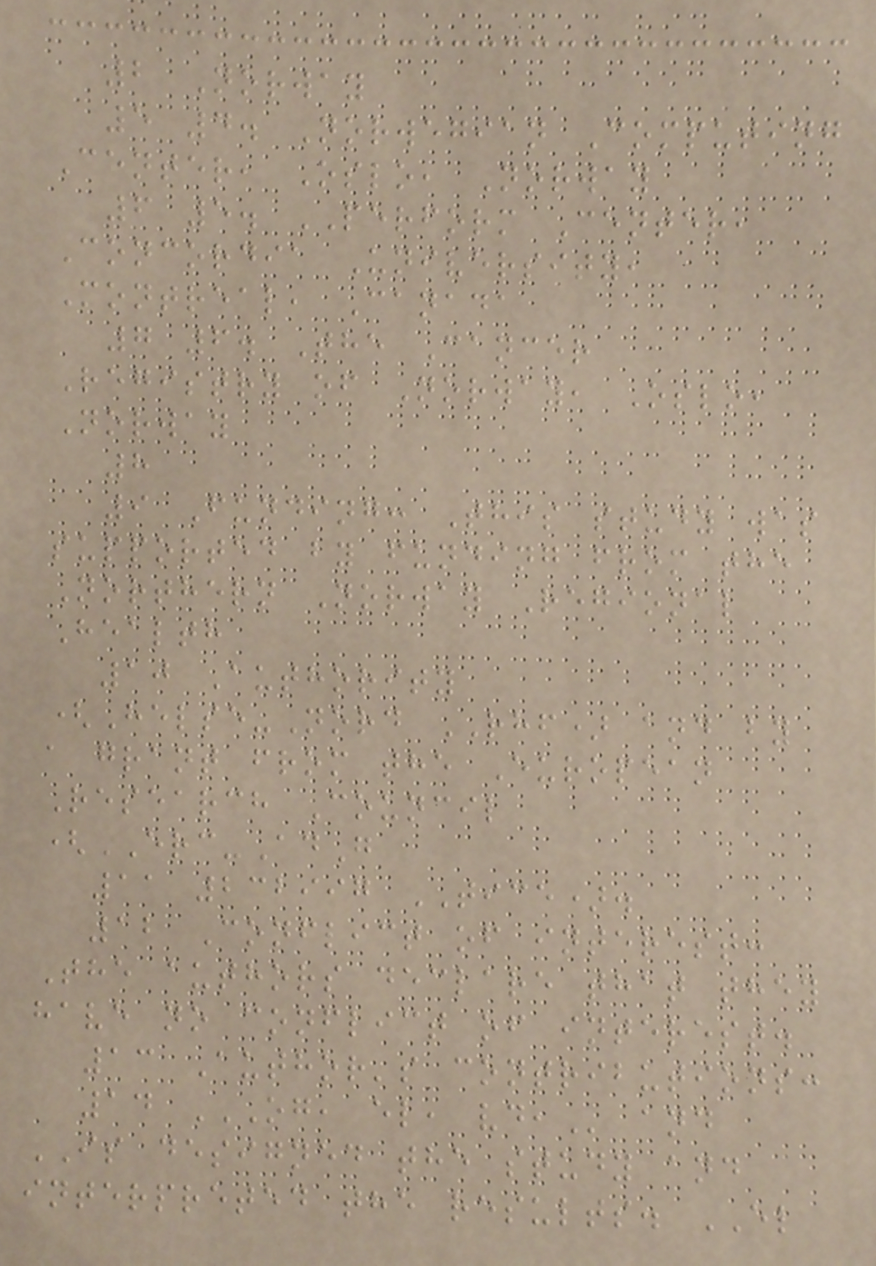2 Norway
5 4. Norwegian Computing
Center, Oslo, Norway
6 5. PERFORM Center,
Concordia University,
Montreal, Canada
7 6. The Cancer
Registry of Norway, Oslo,
Norway
8
9 Funding: This study was
supported by funding from the
Northern Norway Regional
Health
10 Authority
(Helse-Nord RHF) and by
a grant from the European
Research Council
(ERC-AdG
11 232997 TICE).
12 Conflict of interest:
The authors declare that they
have no conflict of interest.
13 Author's contributions:
14 OG, EL, VD, and
IS designed the study and
interpreted the results. EL
